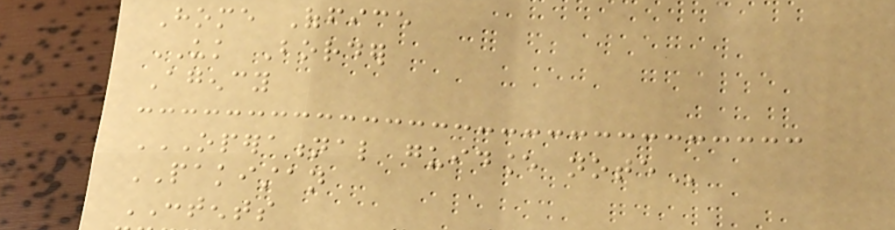Home Office
UK Border
Agency
OPERATIONAL GUIDANCE NOTE
PAKISTAN
CONTENTS
